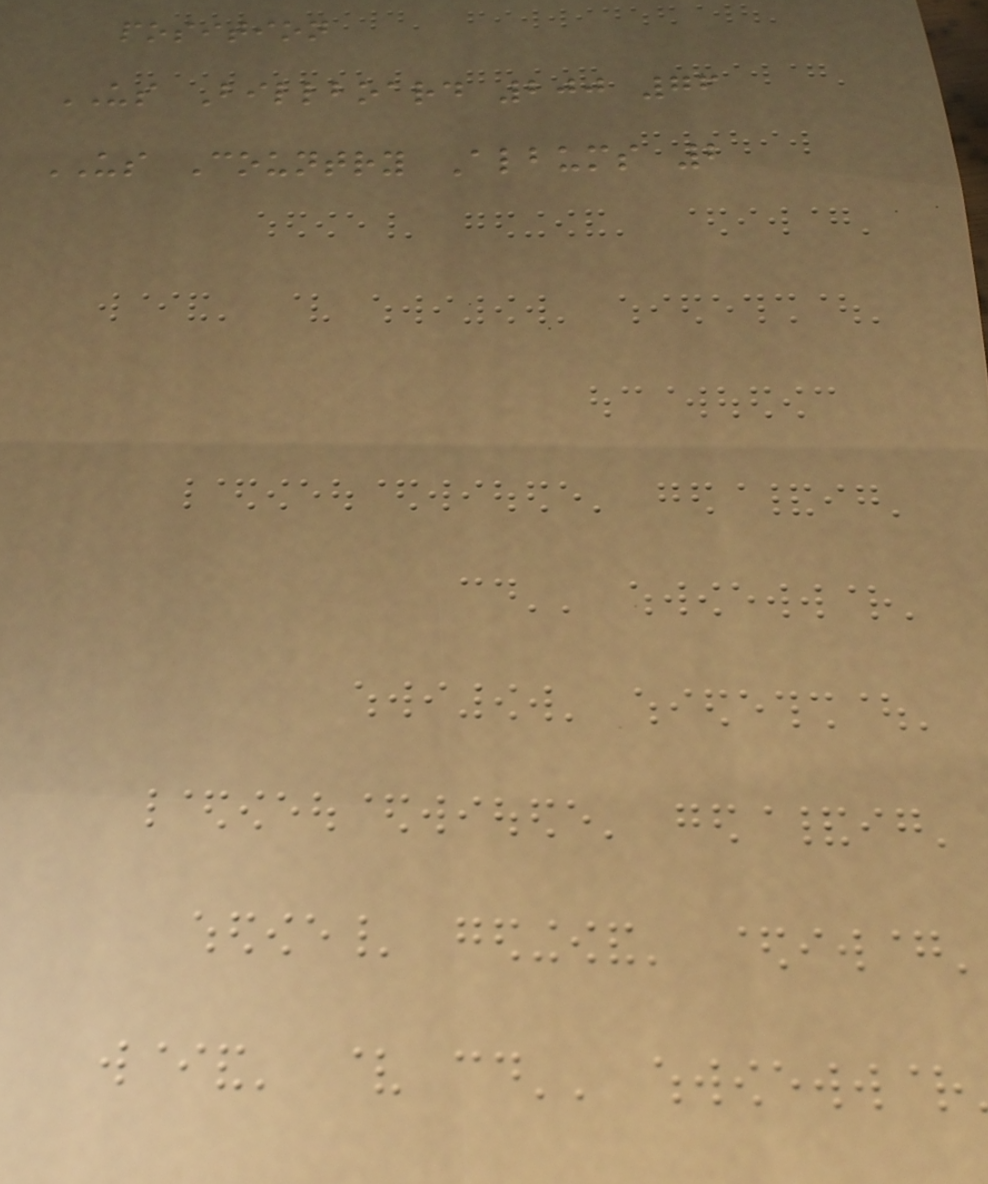position
US Billboard 200 76
US Country Albums 2
